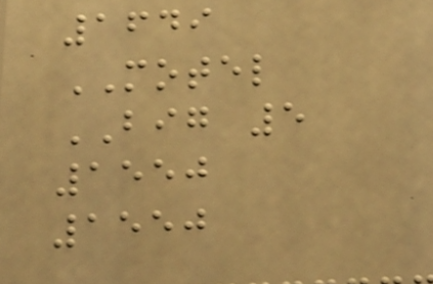1649
MOTEL
BIG 5
1550
1550
